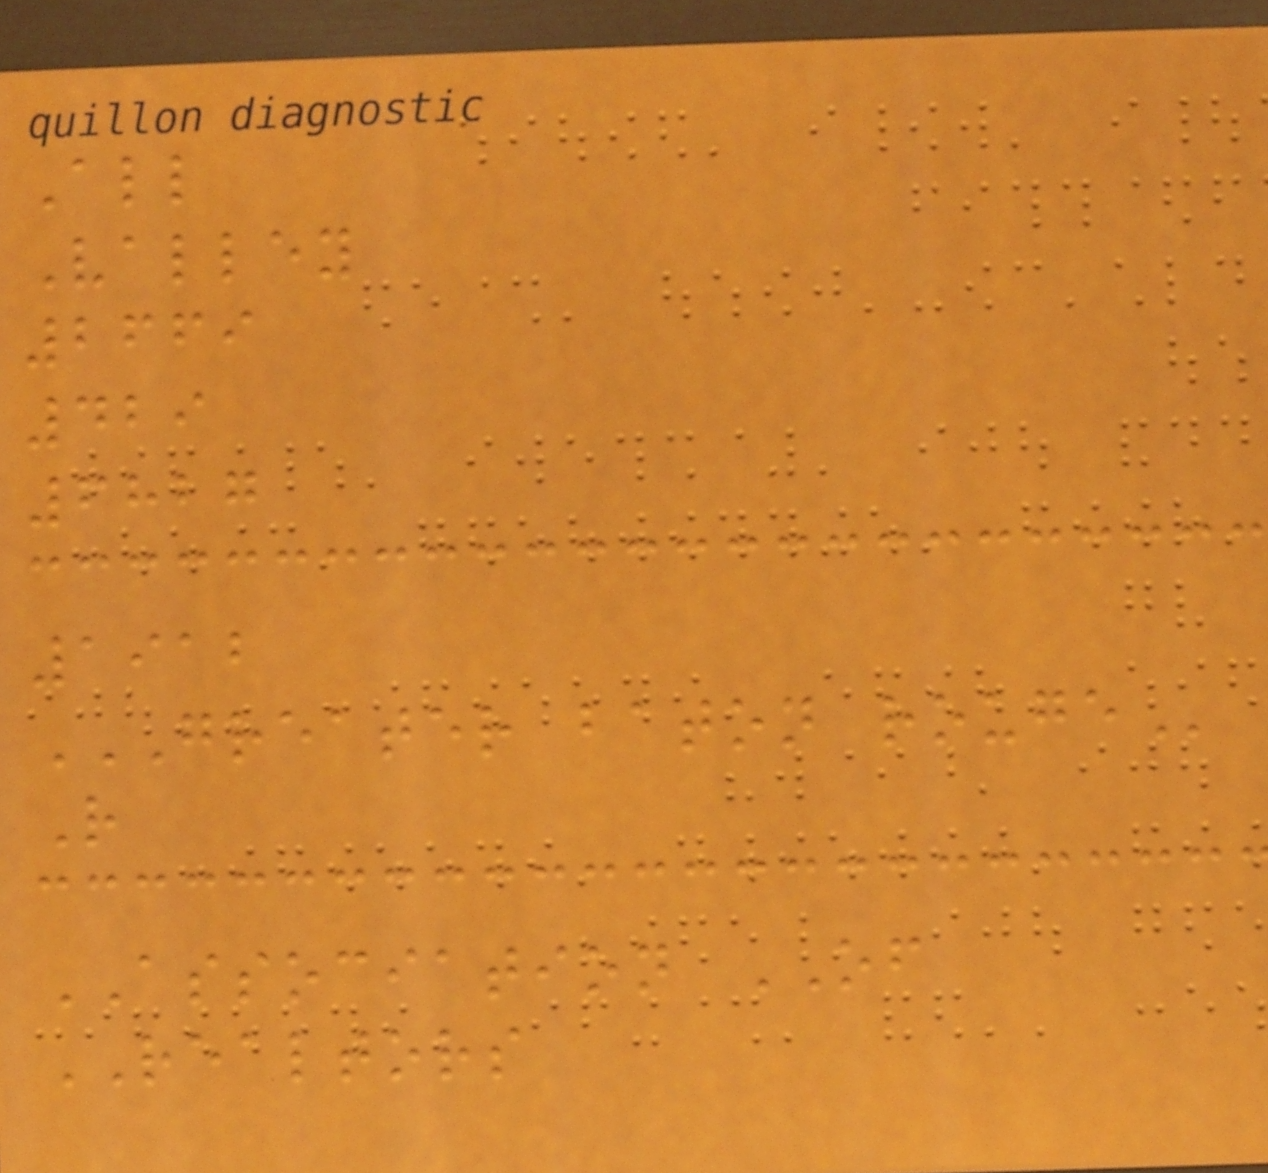All
Valley
2669
429
6827
1912
GREATER BATON ROUGE
R
ASSOCIATION OF
REALTORS
